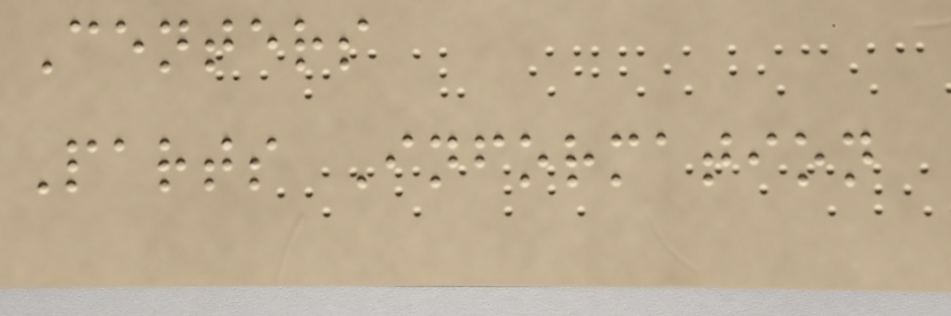Centers
Parts Information
